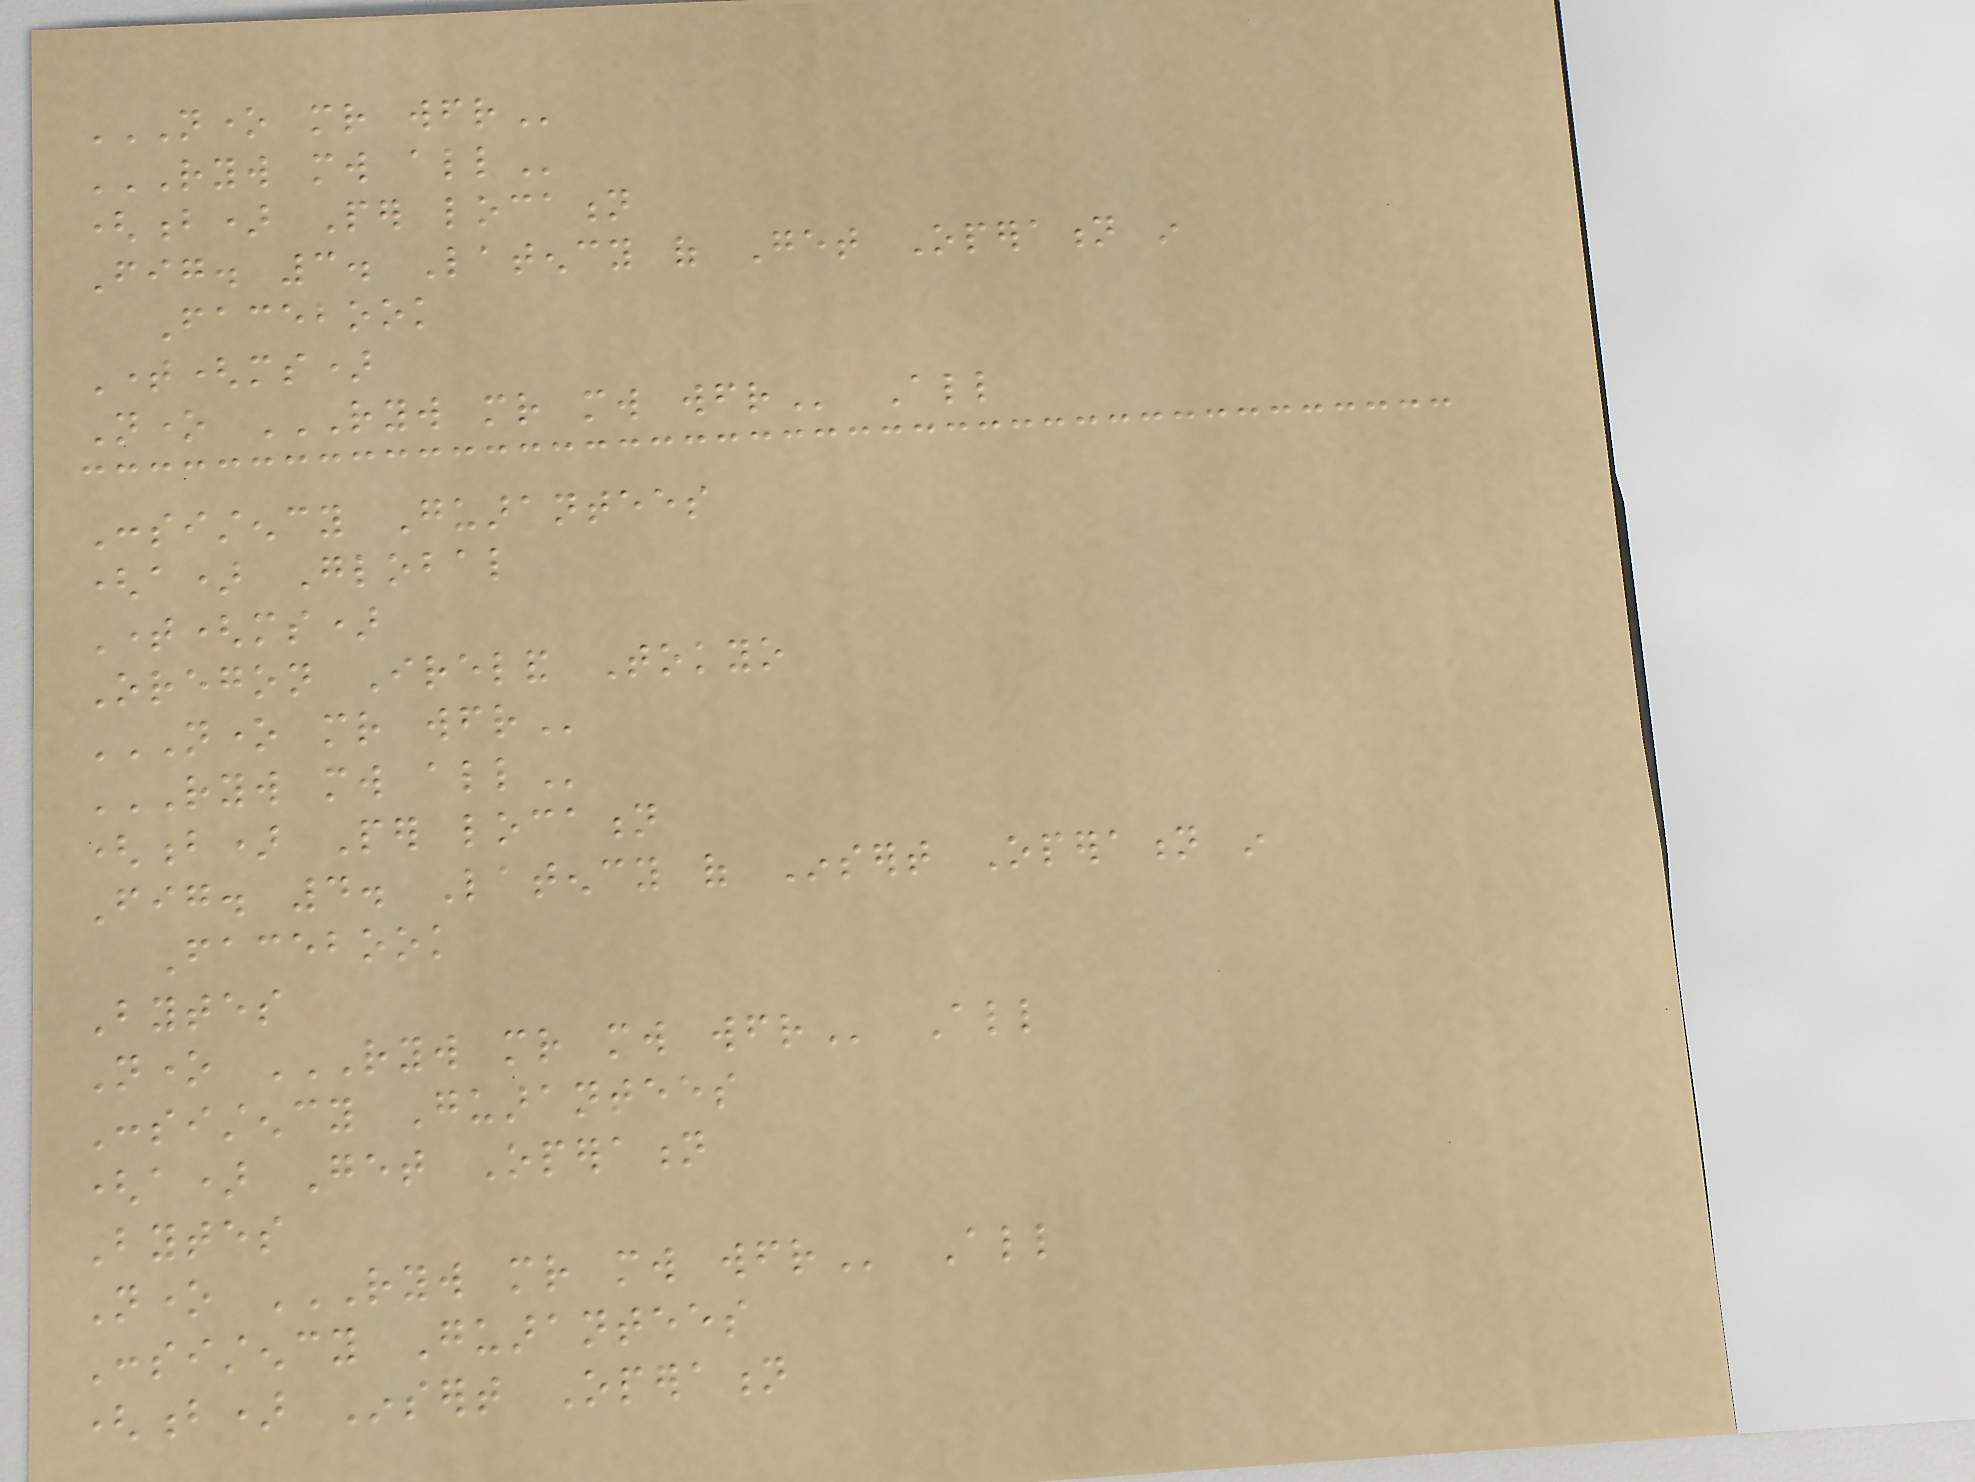NONE MR WFR
RYW MW ALL
(b) Per location
Fig. 3. Latency of Get Operation in
Facebook
Time(ms)
None RYW MR MW WFR All
Consistency Guarantees
(a) Global
Time(ms)
Oregon Ireland Tokyo
NONE MR WFR
RYW MW ALL
(b) Per location
Fig. 4. Latency of Insert Operation in
Facebook
Bytes
None RYW MR MW WFR All
Consistency Guarantees
(a) Get Operation
Bytes
None RYW MR MW WFR All
Consistency Guarantees
(b) Insert Operation
